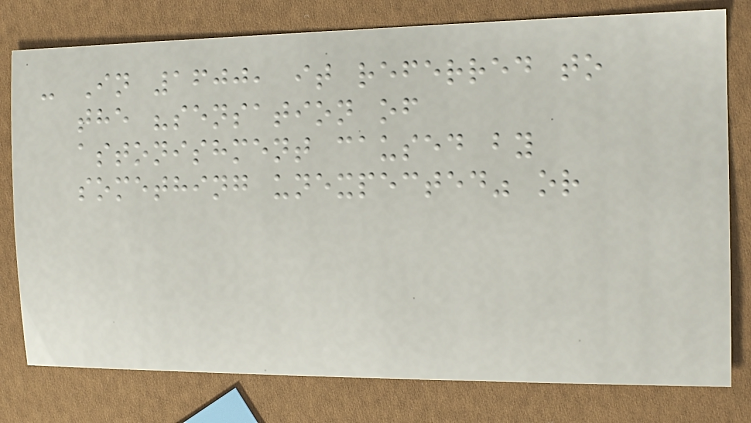- In 1600, it referred to
the "sensation of
astonishment caused by
something unexpected" or
